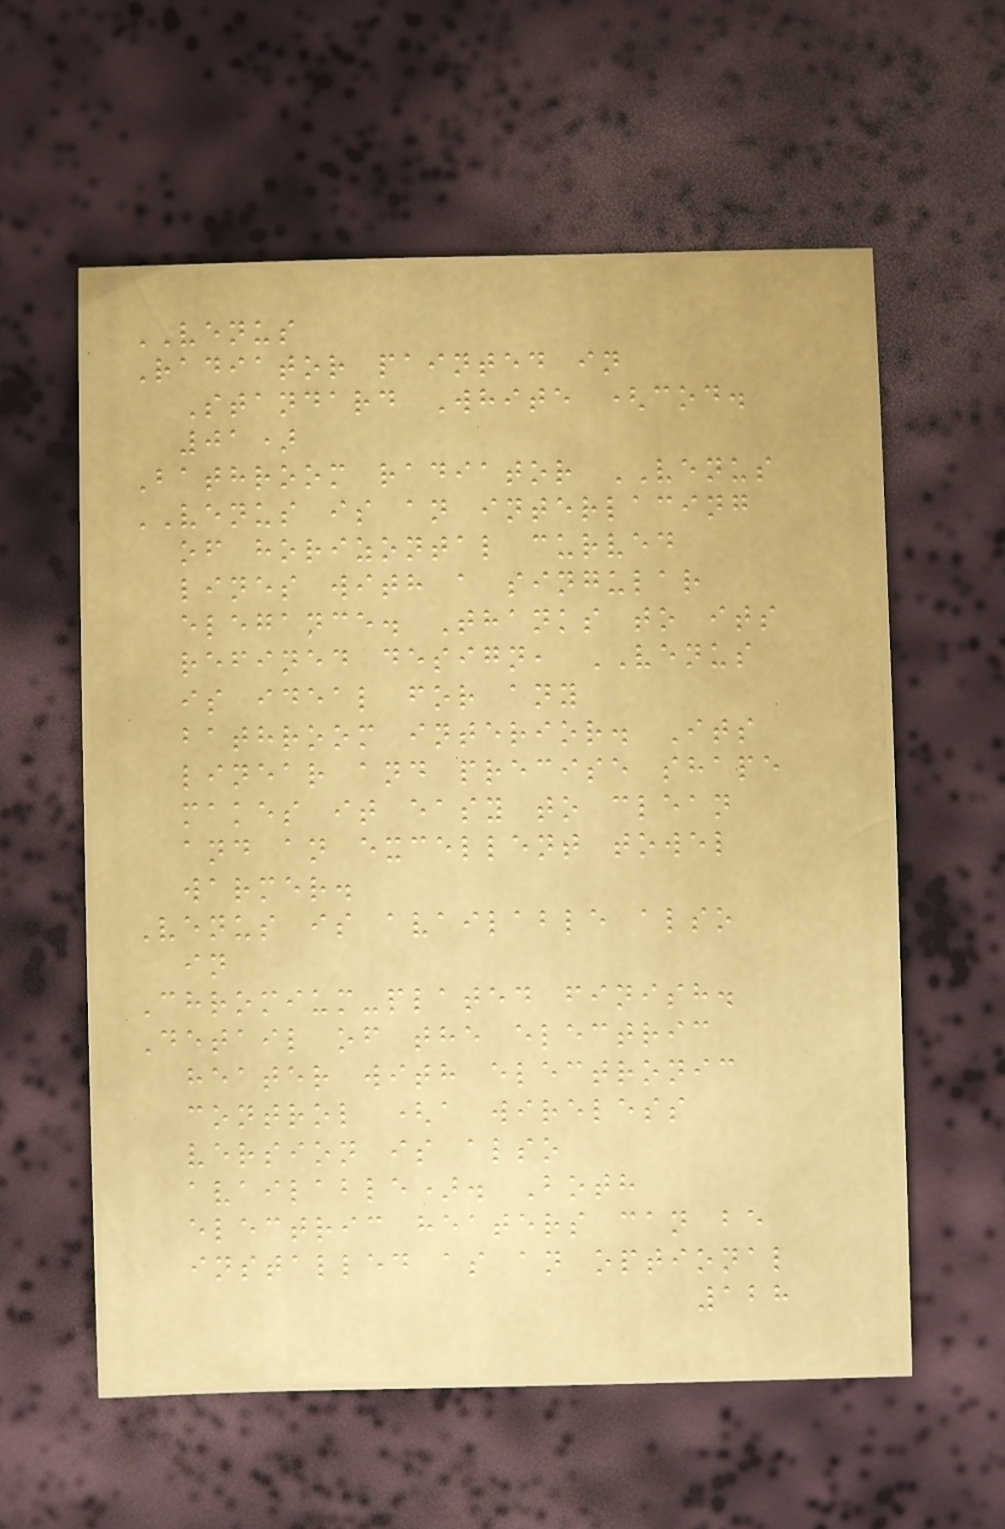VENUS
Radiator painted in
Standard White (cod.
01)
Bathroom radiator VENUS
VENUS is an interlacing
of horizontal curved
lines with a singular
elegance. Thanks to its
refined design, VENUS
is ideal for any
bathroom interior. Its
linear and precise shape
makes it easy to clean
and an excellent towel
warmer.
Venus is available also
in
Chromium-plated finish.
Detail of the electric
heater with electronic
control (a wireless
version is also
available). Both
electric heaters can be
installed as an optional
128
